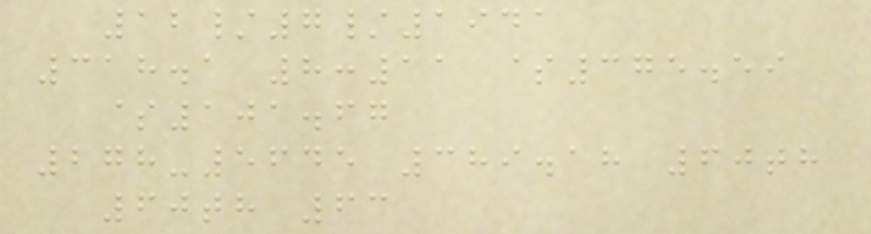12/7/1941
318.1 8:11 $375.59
$101.67
278-5645 389.18 60th
60th 63
